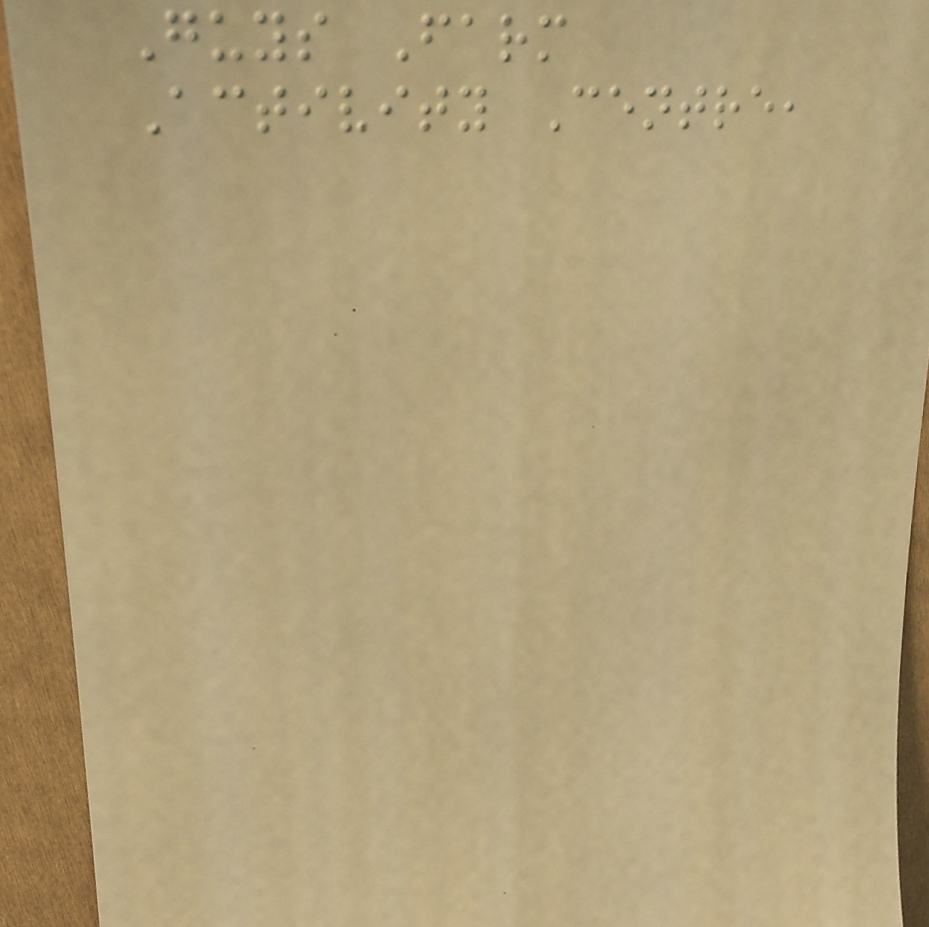Guys Farm
Activity Centre,
